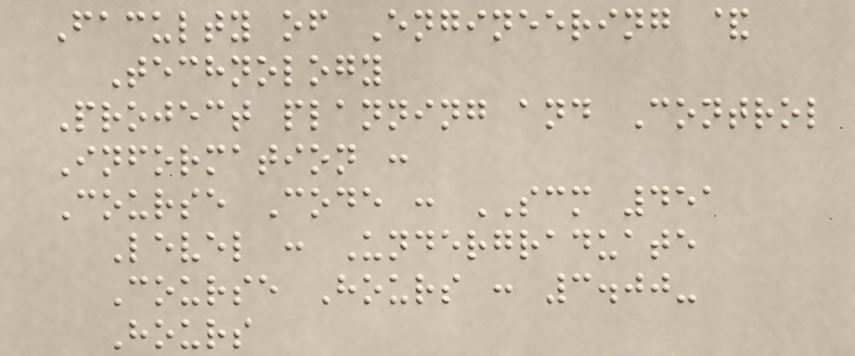Faculty of Engineering &
Technology
Project planning and Control
Information :
Course Code : SCM 451
Level : Undergraduate
Course Hours : 3.00-
Hours
